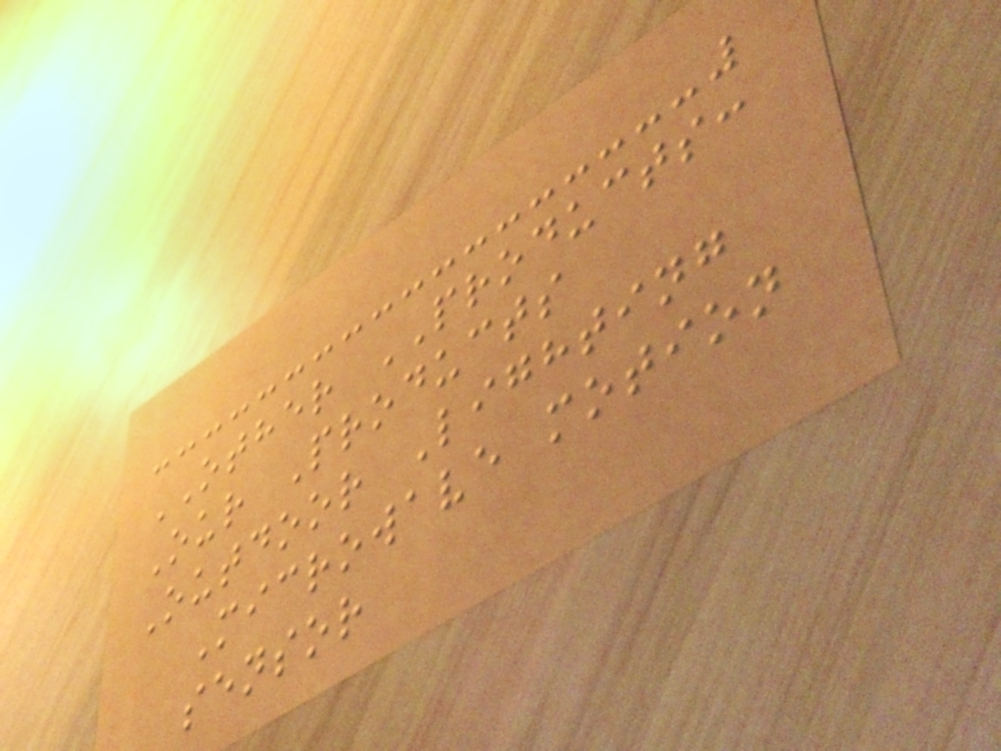OTHER PRODUCTS:
Our Products
Outdoor Lighting
Microwave motion
sensor
